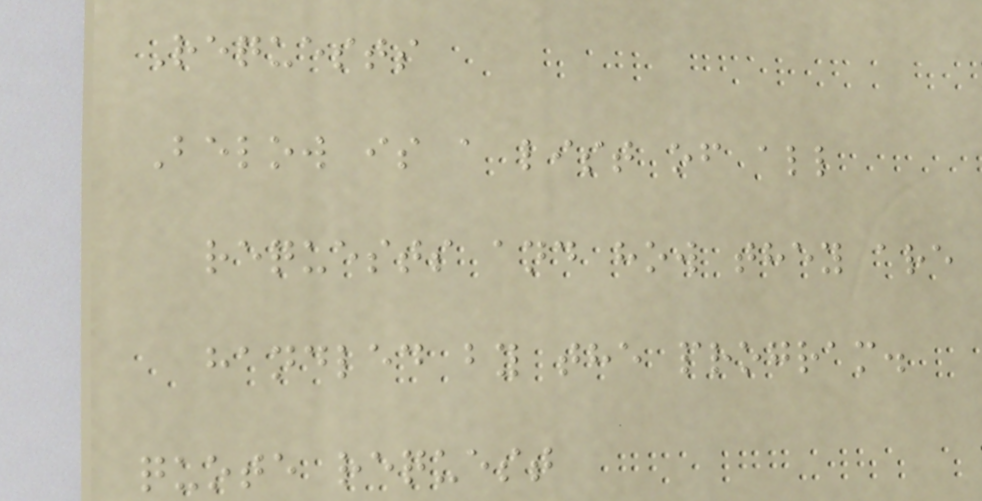Requests
Below is a list of all
requests and how they are
handled by the program.
quote request
